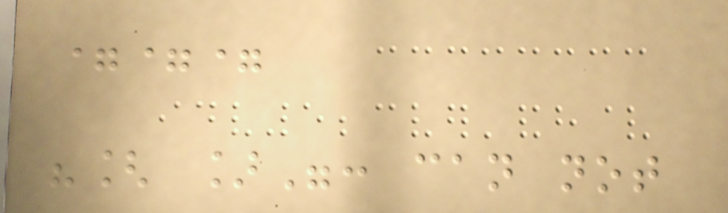===
"[ ]": can not
